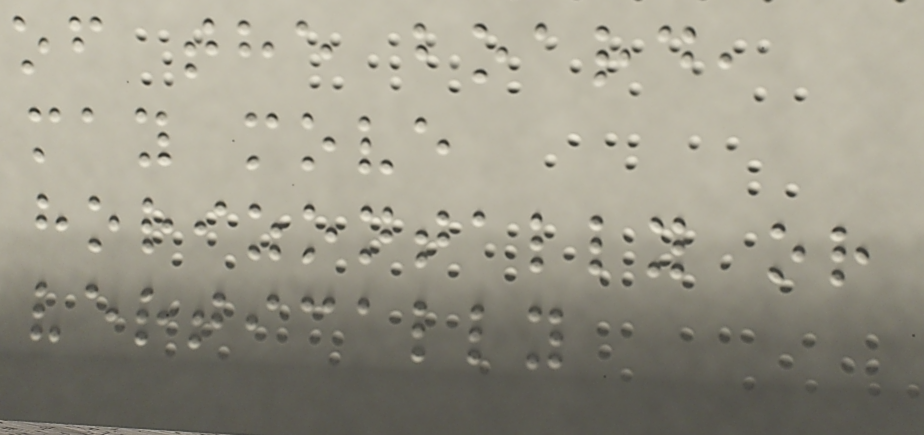of the board,
may move
horizontally or
vertically
